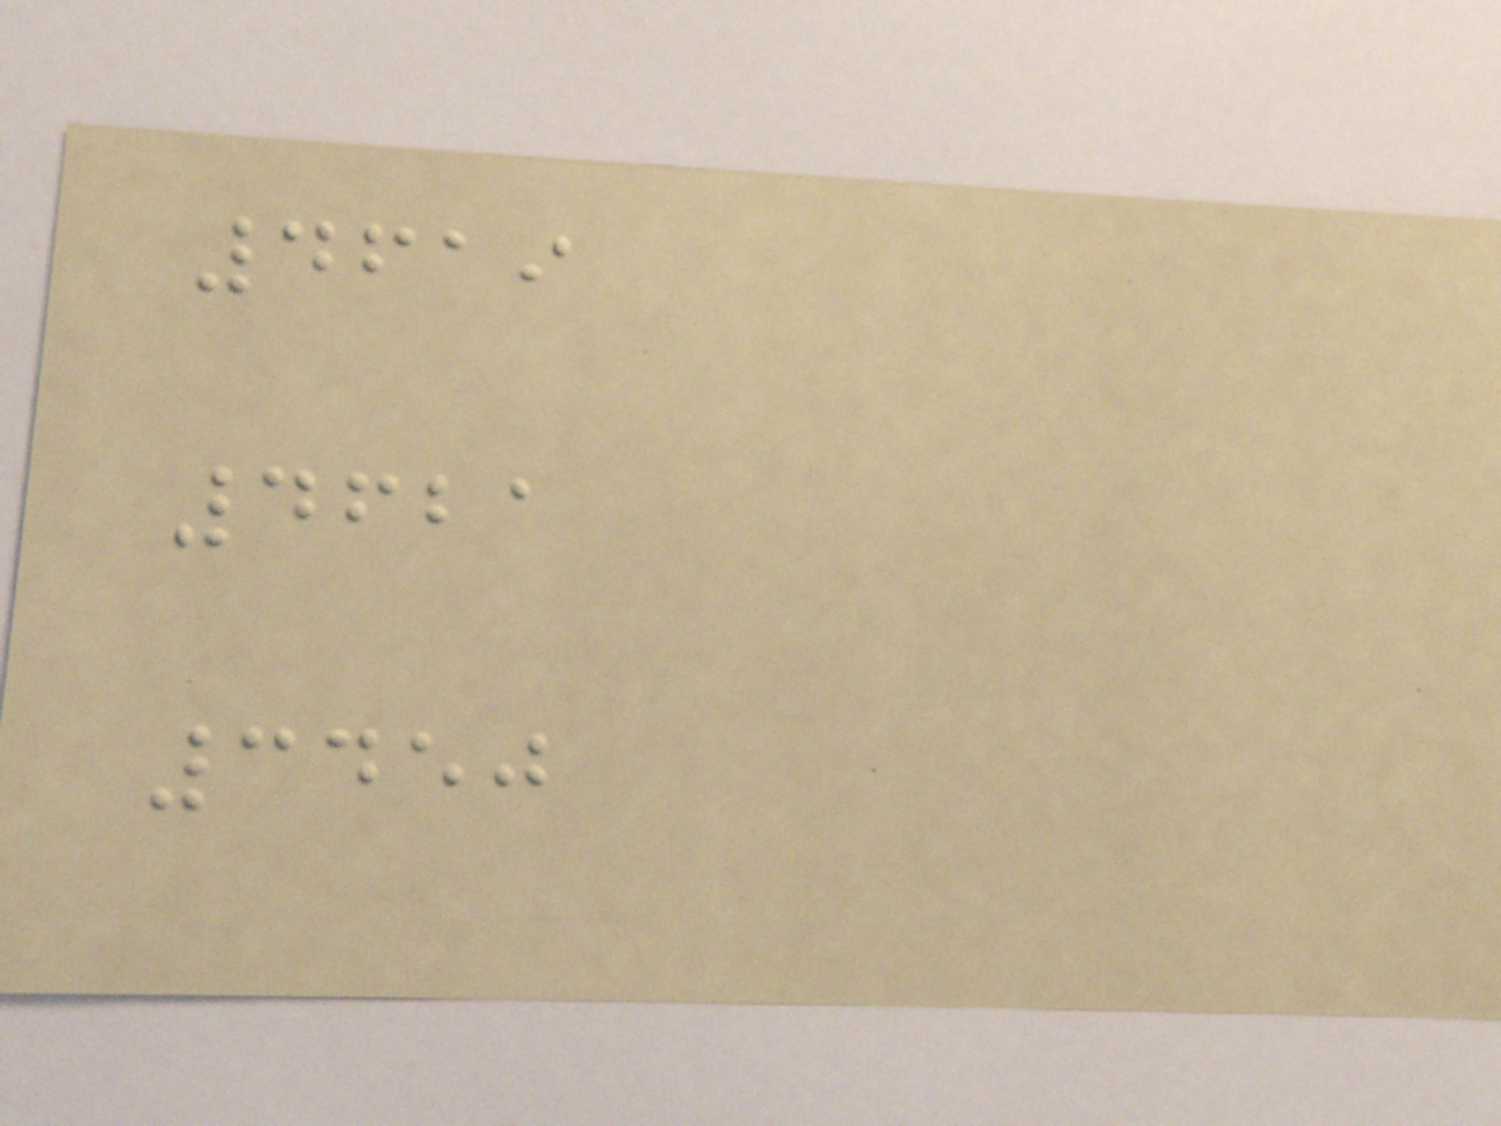4619
4621
3450
